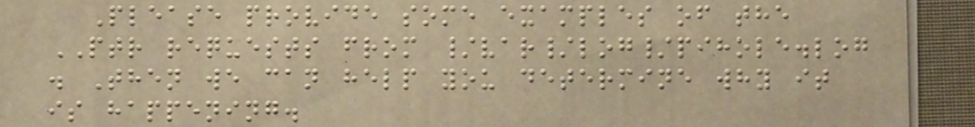Please provide some examples of the
PTR requests from /var/log/pihole.log
. Then we can help you determine why it
is happening.
